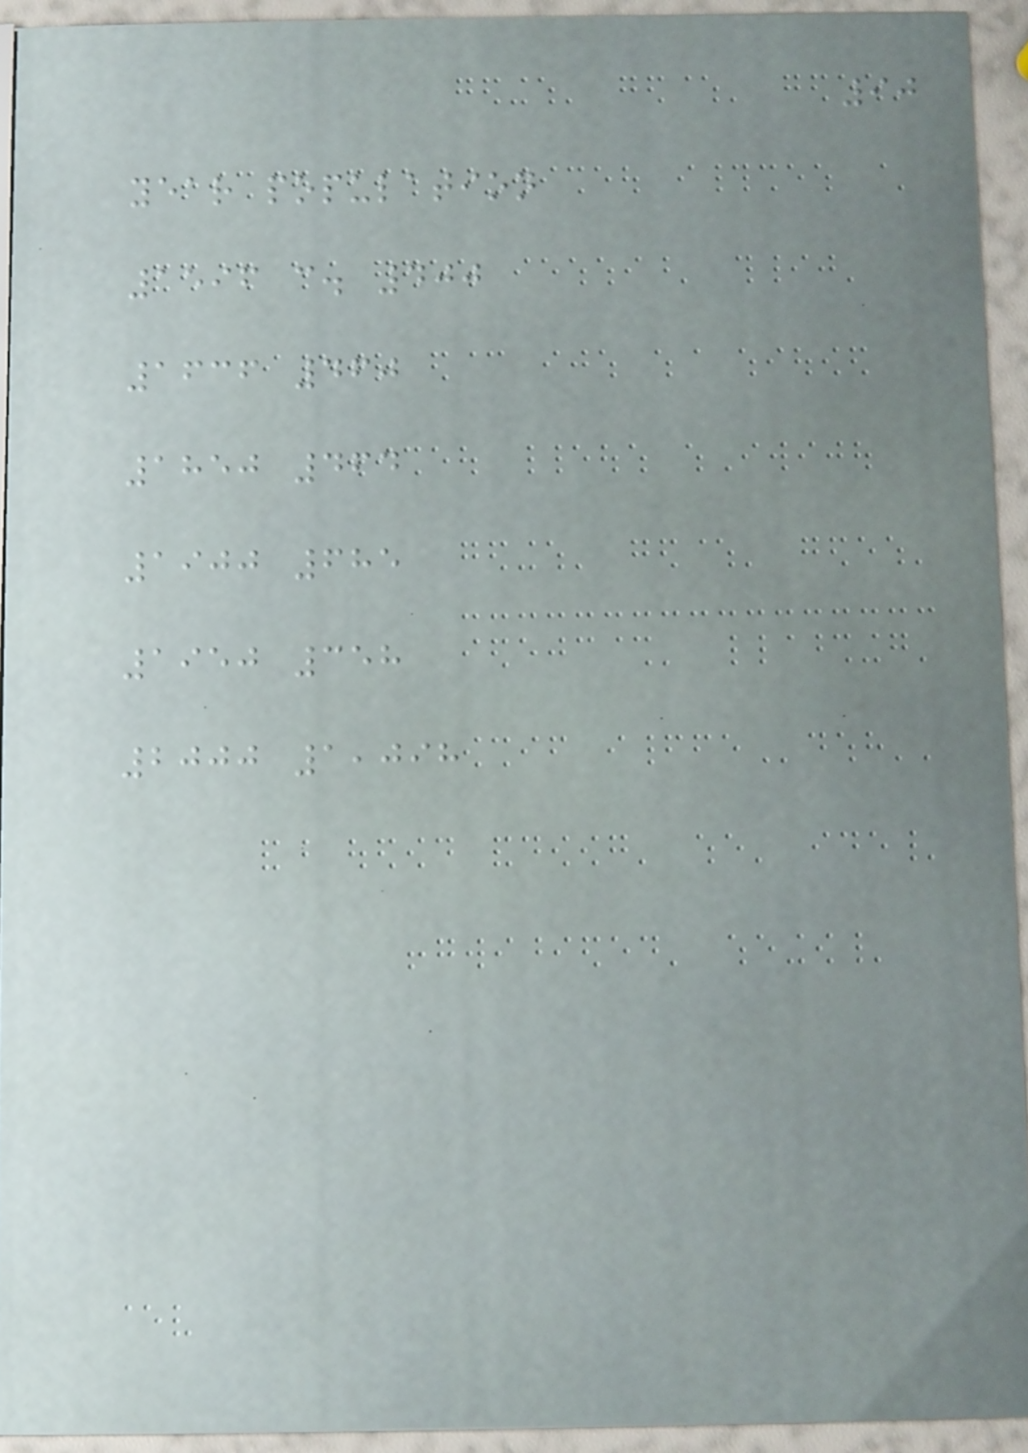90
year population
1596 c. 400
1636 460
1850 464
1900 685
1950 358
2000 1,098
